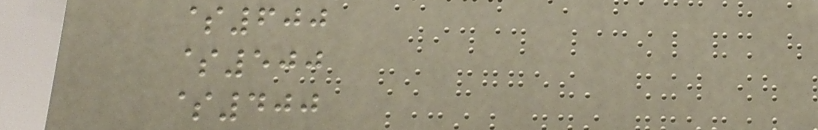$600
$500
$400
